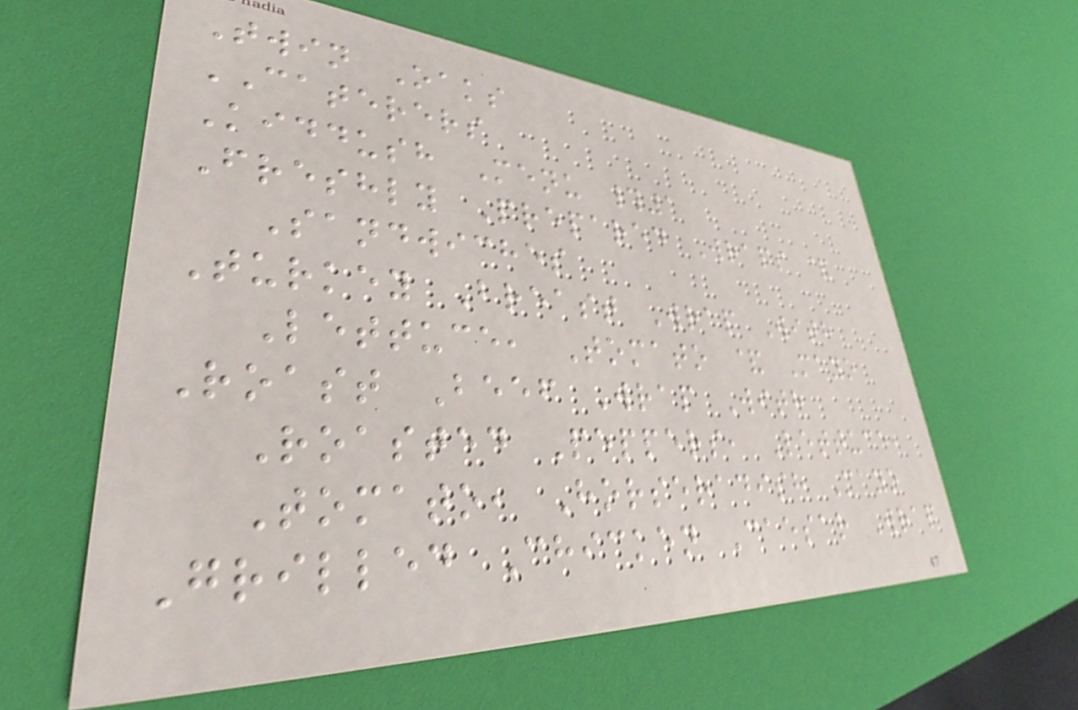Twin Oaks
CATERERS
Kiddush Menu #1
Freshly Prepared Wraps &
Sandwiches
Turkey Breast Wrap With
Lettuce, Tomato & Mayo
Roast Beef Wrap With
Roasted Peppers, Lettuce,
Tomato, Horseradish Mayo
Grilled Chicken Caesar Wrap
